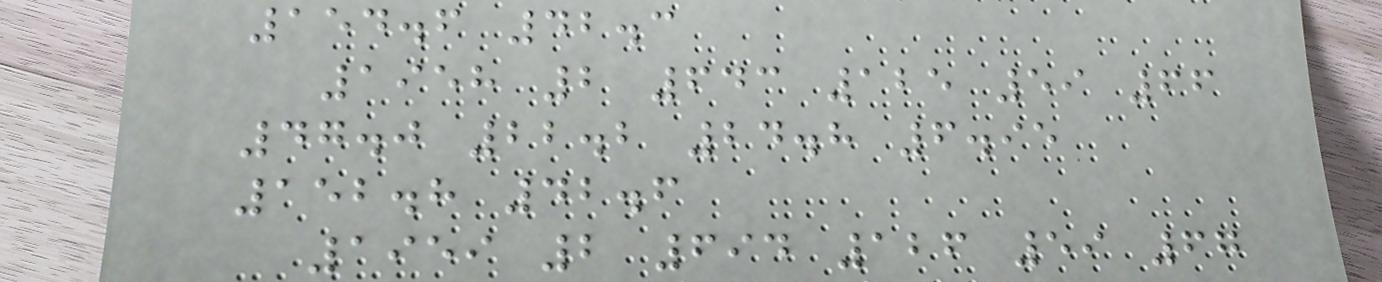154.6 42.3
1958 2 643 125 59 66
47.0 22.2 24.8 6.95
152.8 42.6
1959 2 694 126 59 67
